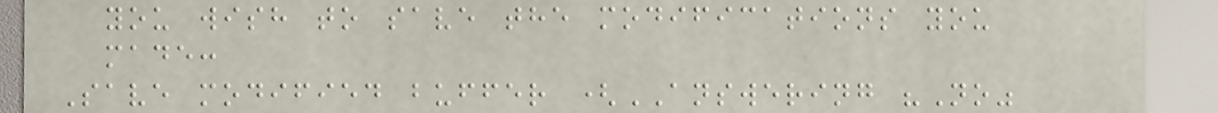you wish to save the modifications you
made:
Save modified buffer (ANSWERING "No"
